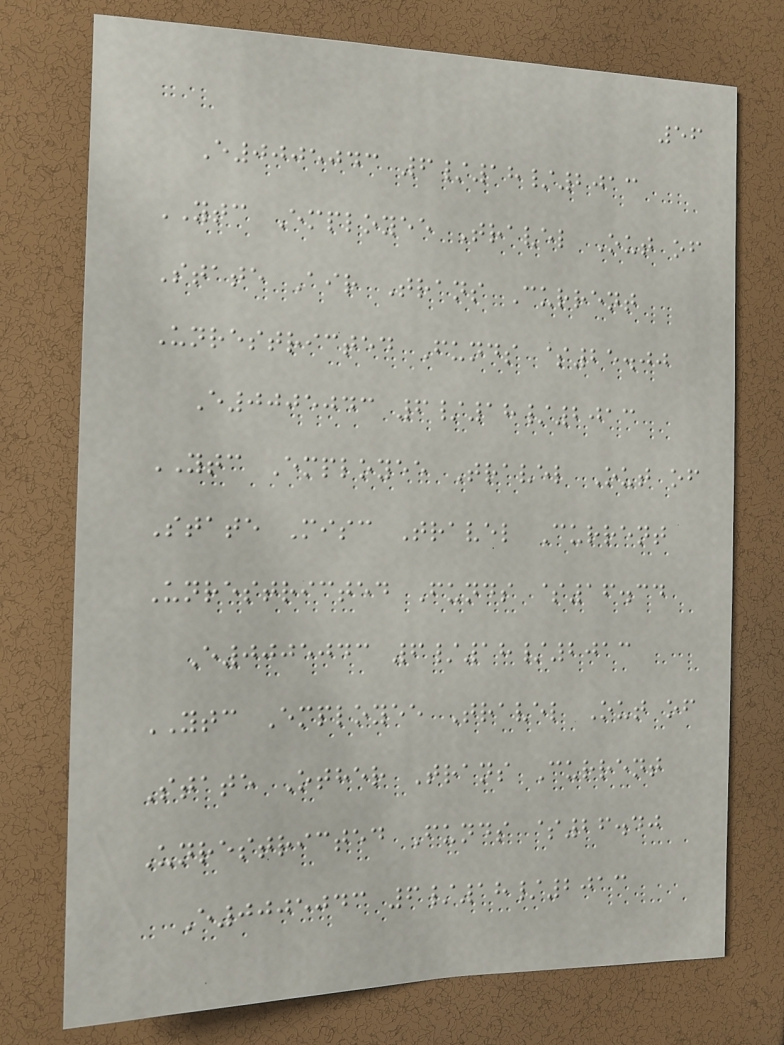56
E0005043 6/18/2013
YTC Employee Travel Out of
State Air Trans Current
Unrestricted Funds $25.00
E0005043 6/18/2013
YTC Employee Travel Out of
State Misc Travel Current
Unrestricted Funds $16.34
E0005043 6/18/2013
YTC Employee Travel Out of
State Other Trans Current
Unrestricted Funds $26.40
E0005043 6/18/2013
